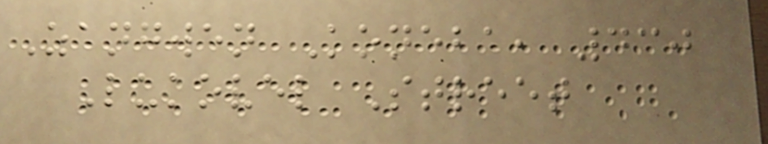Zangwen Koneba, 430
Lukovel Street
